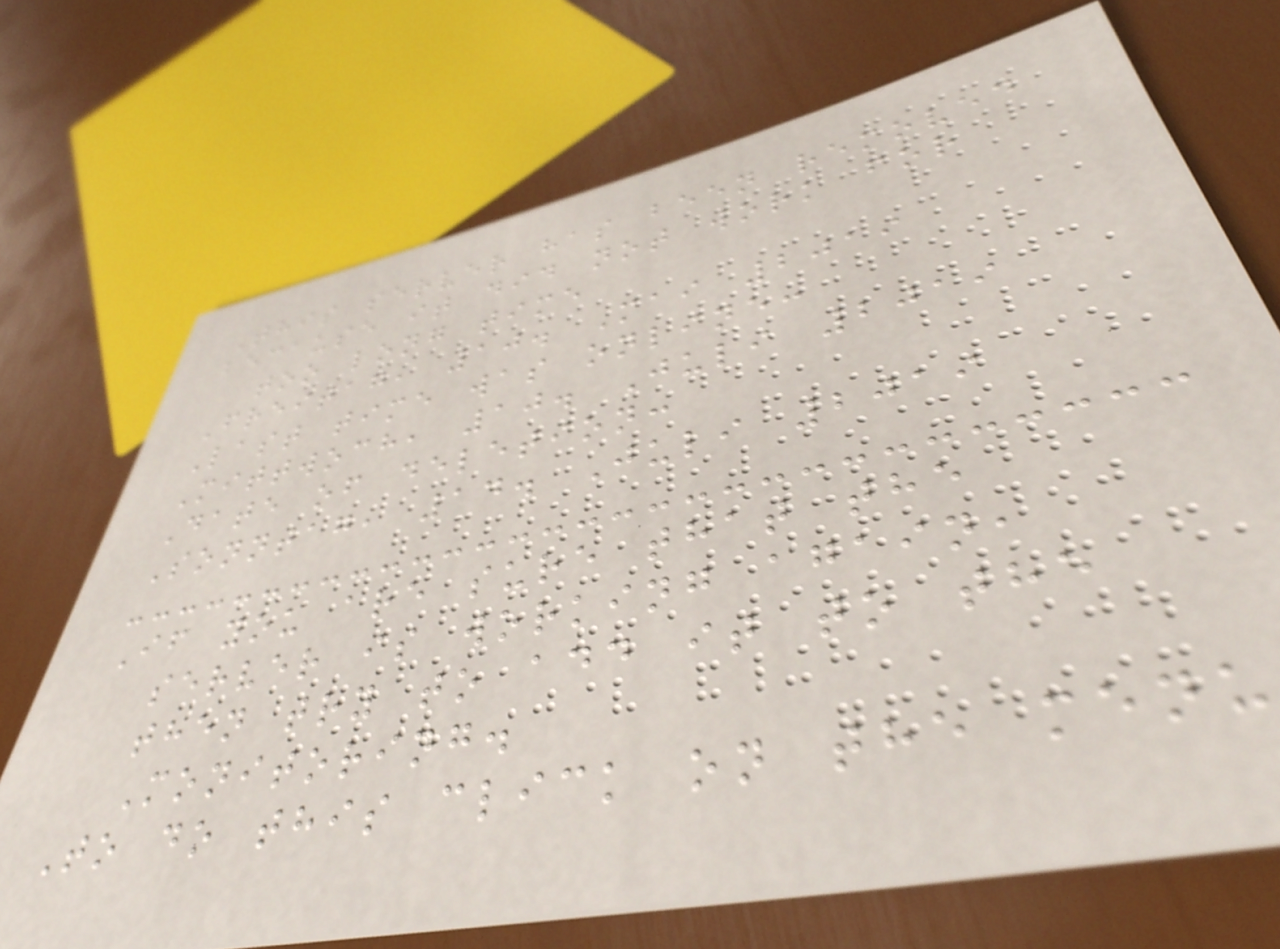This server has been removed
because it did not work for
too long time
Freitag, 10. Mai 2019
Last time was online:
Mittwoch, 10. Juli 2019
Date of deletion:
Sonntag, 14. Juli 2019
If you are sure that the
server is working again,
then try to add it to the
Monitoring.
To do this click on the menu
